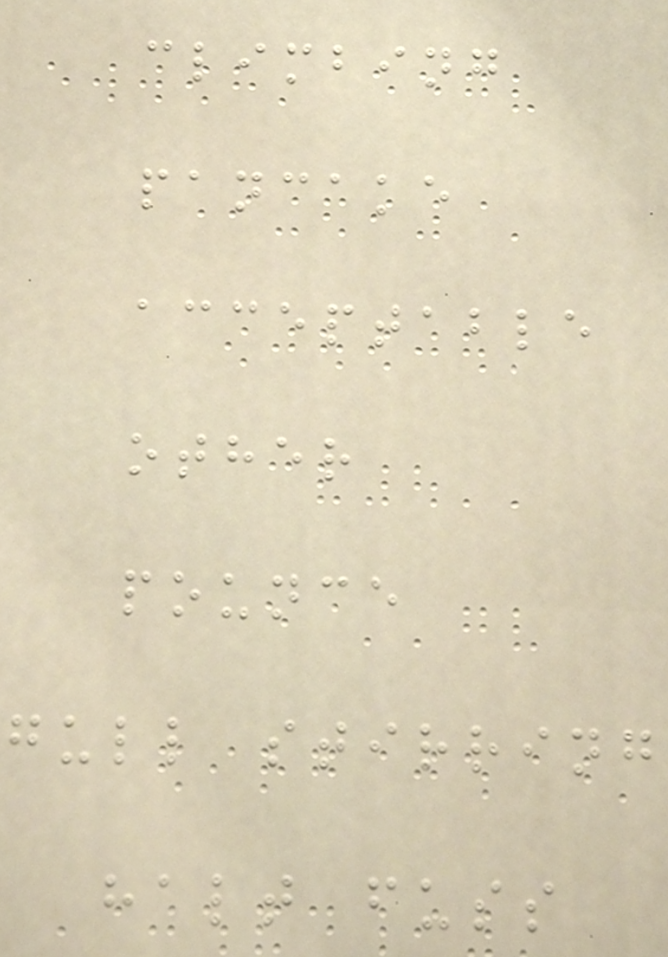climbing
pancake
acceptable
other
pounce
gull stirring
halt fuss
